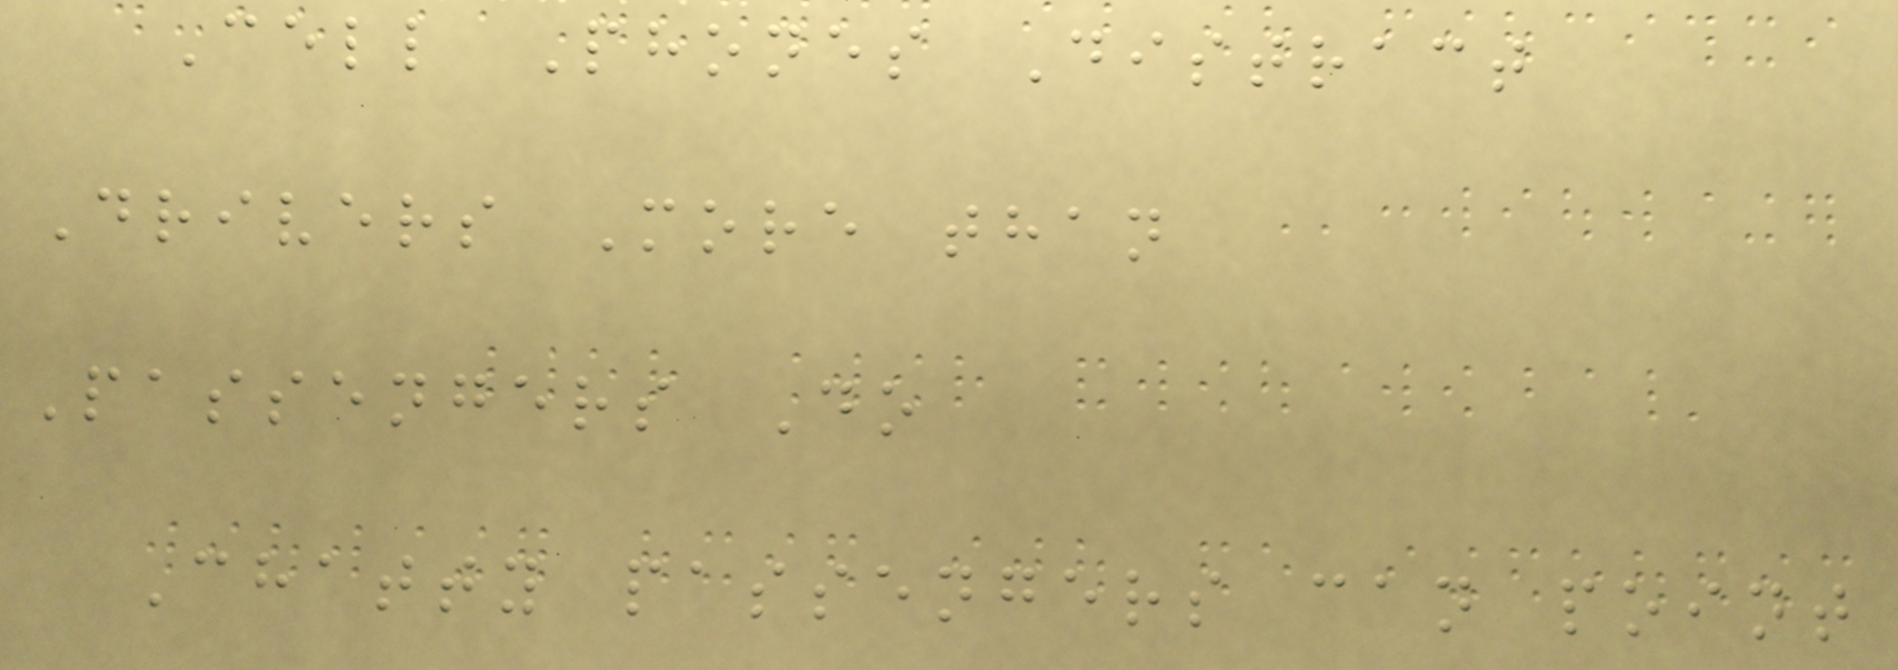Cell Phones Distract
Drivers More than
Passengers Do
Chatty passengers can point
